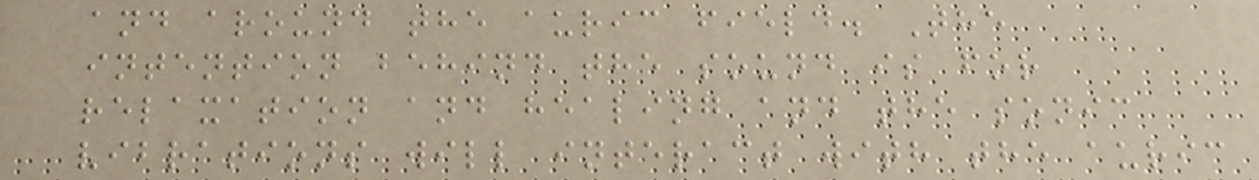and around the auric field. The
intention behind the sound is for
relaxation and healing and the sonic
vibrations will interact with the auric
